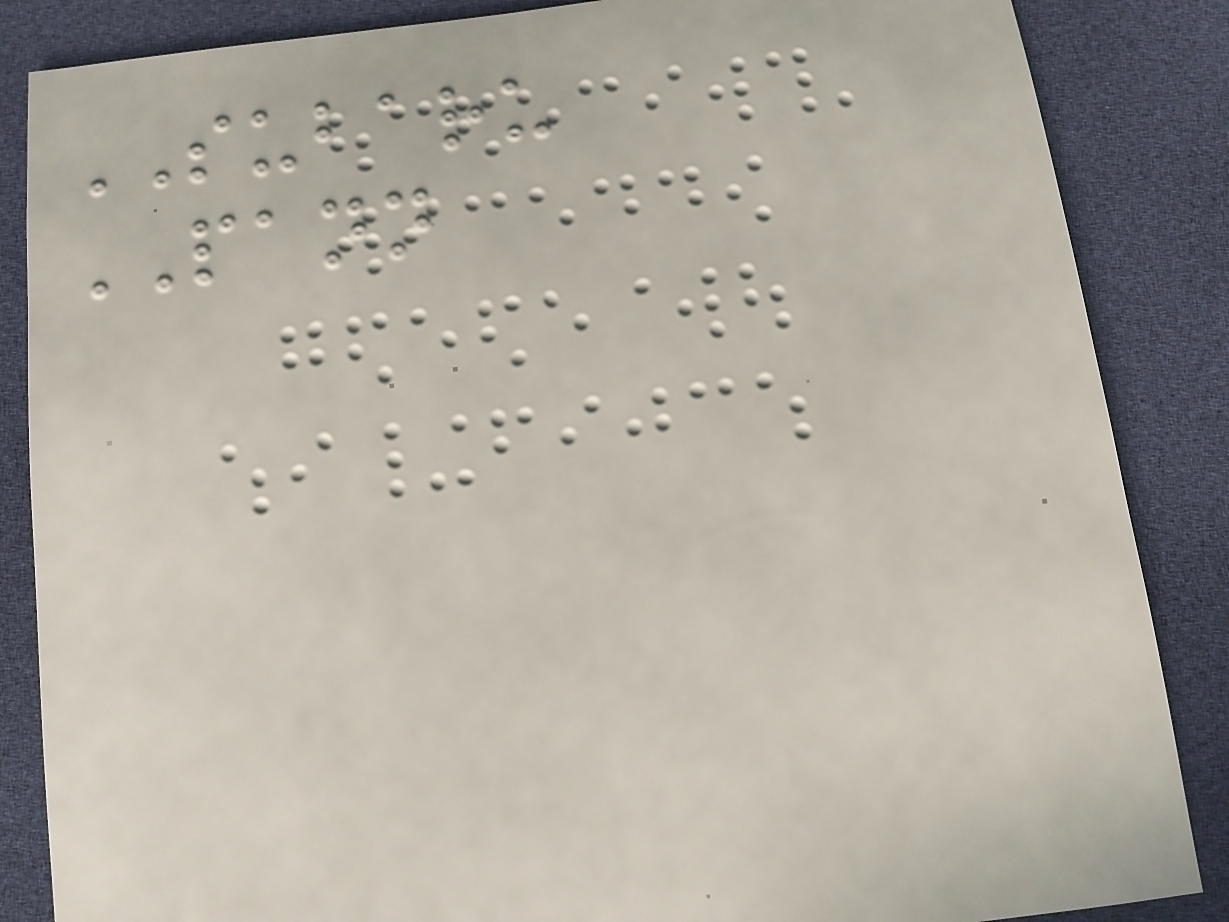SUBARU
PANN
